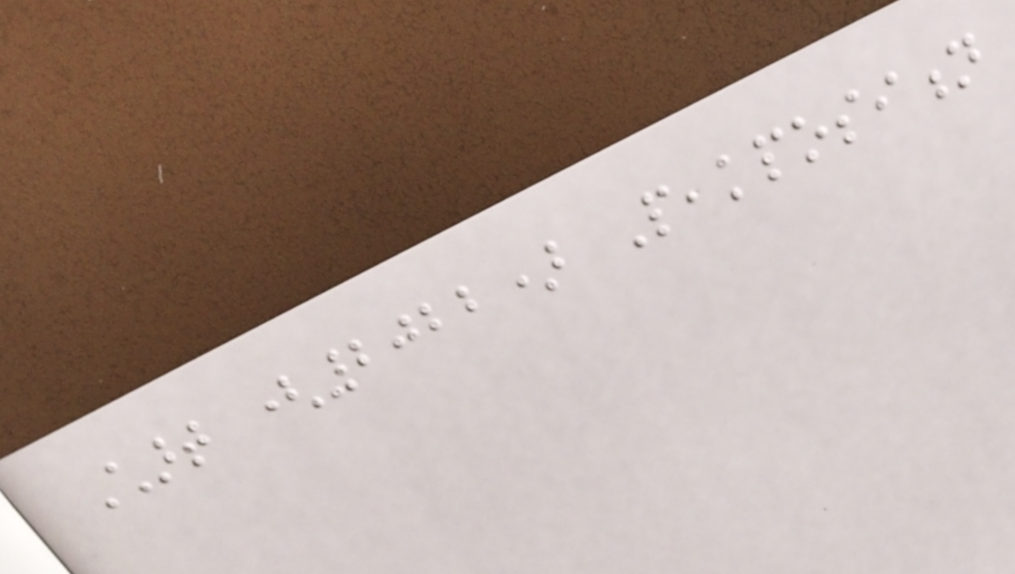Chart (2022) Peakposition
